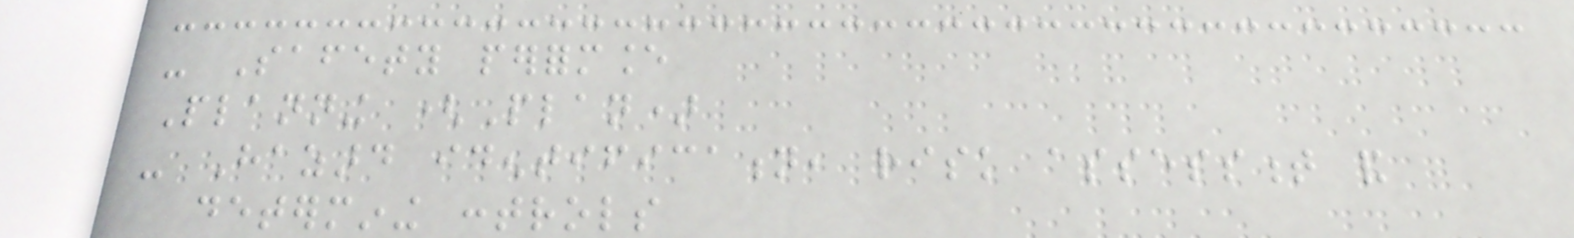- Safety performance
Planning (Plan)
- Hazard identification, risk assessment and
determining controls
